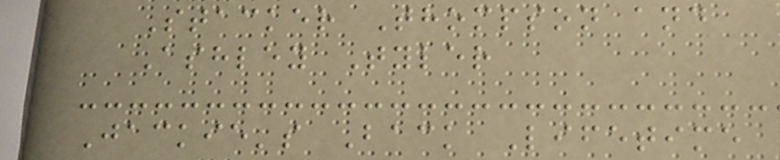Stacker Thompson and
Ashley Tyler
Jackie's Back Lifetime
